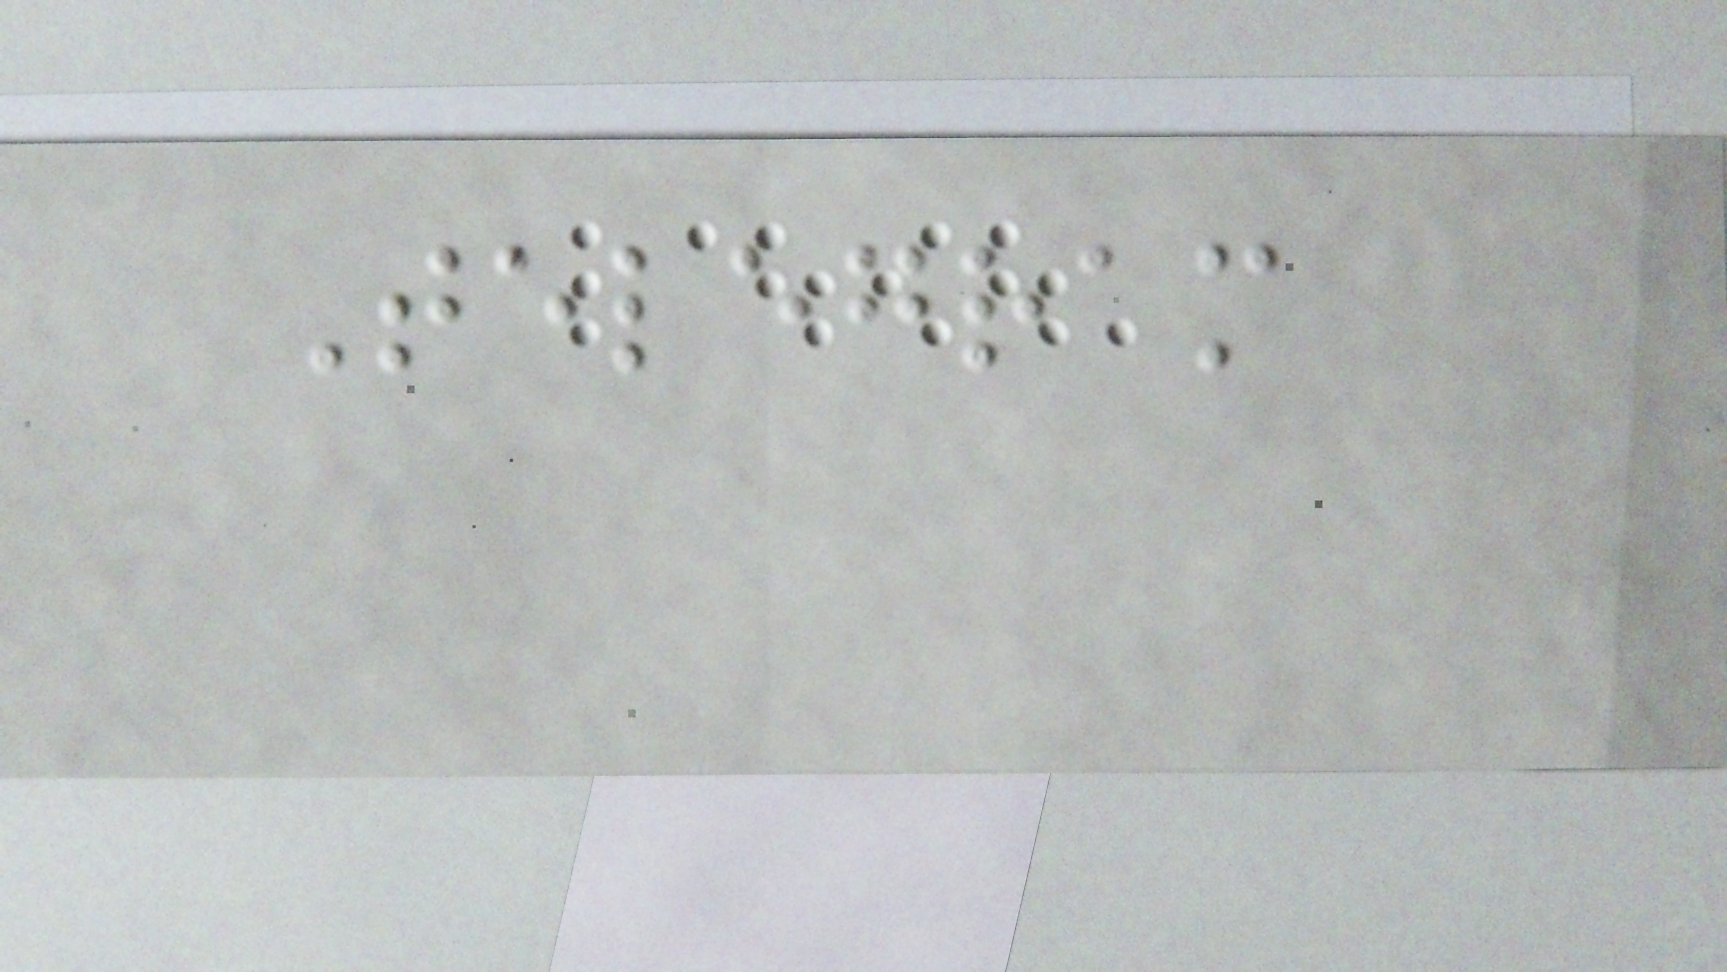Telegram
